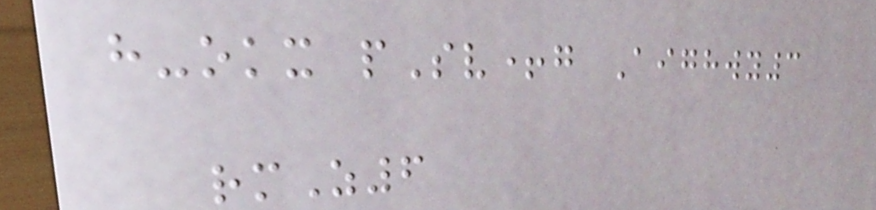h-okx pSv+g Aighwy3
rmZ6
